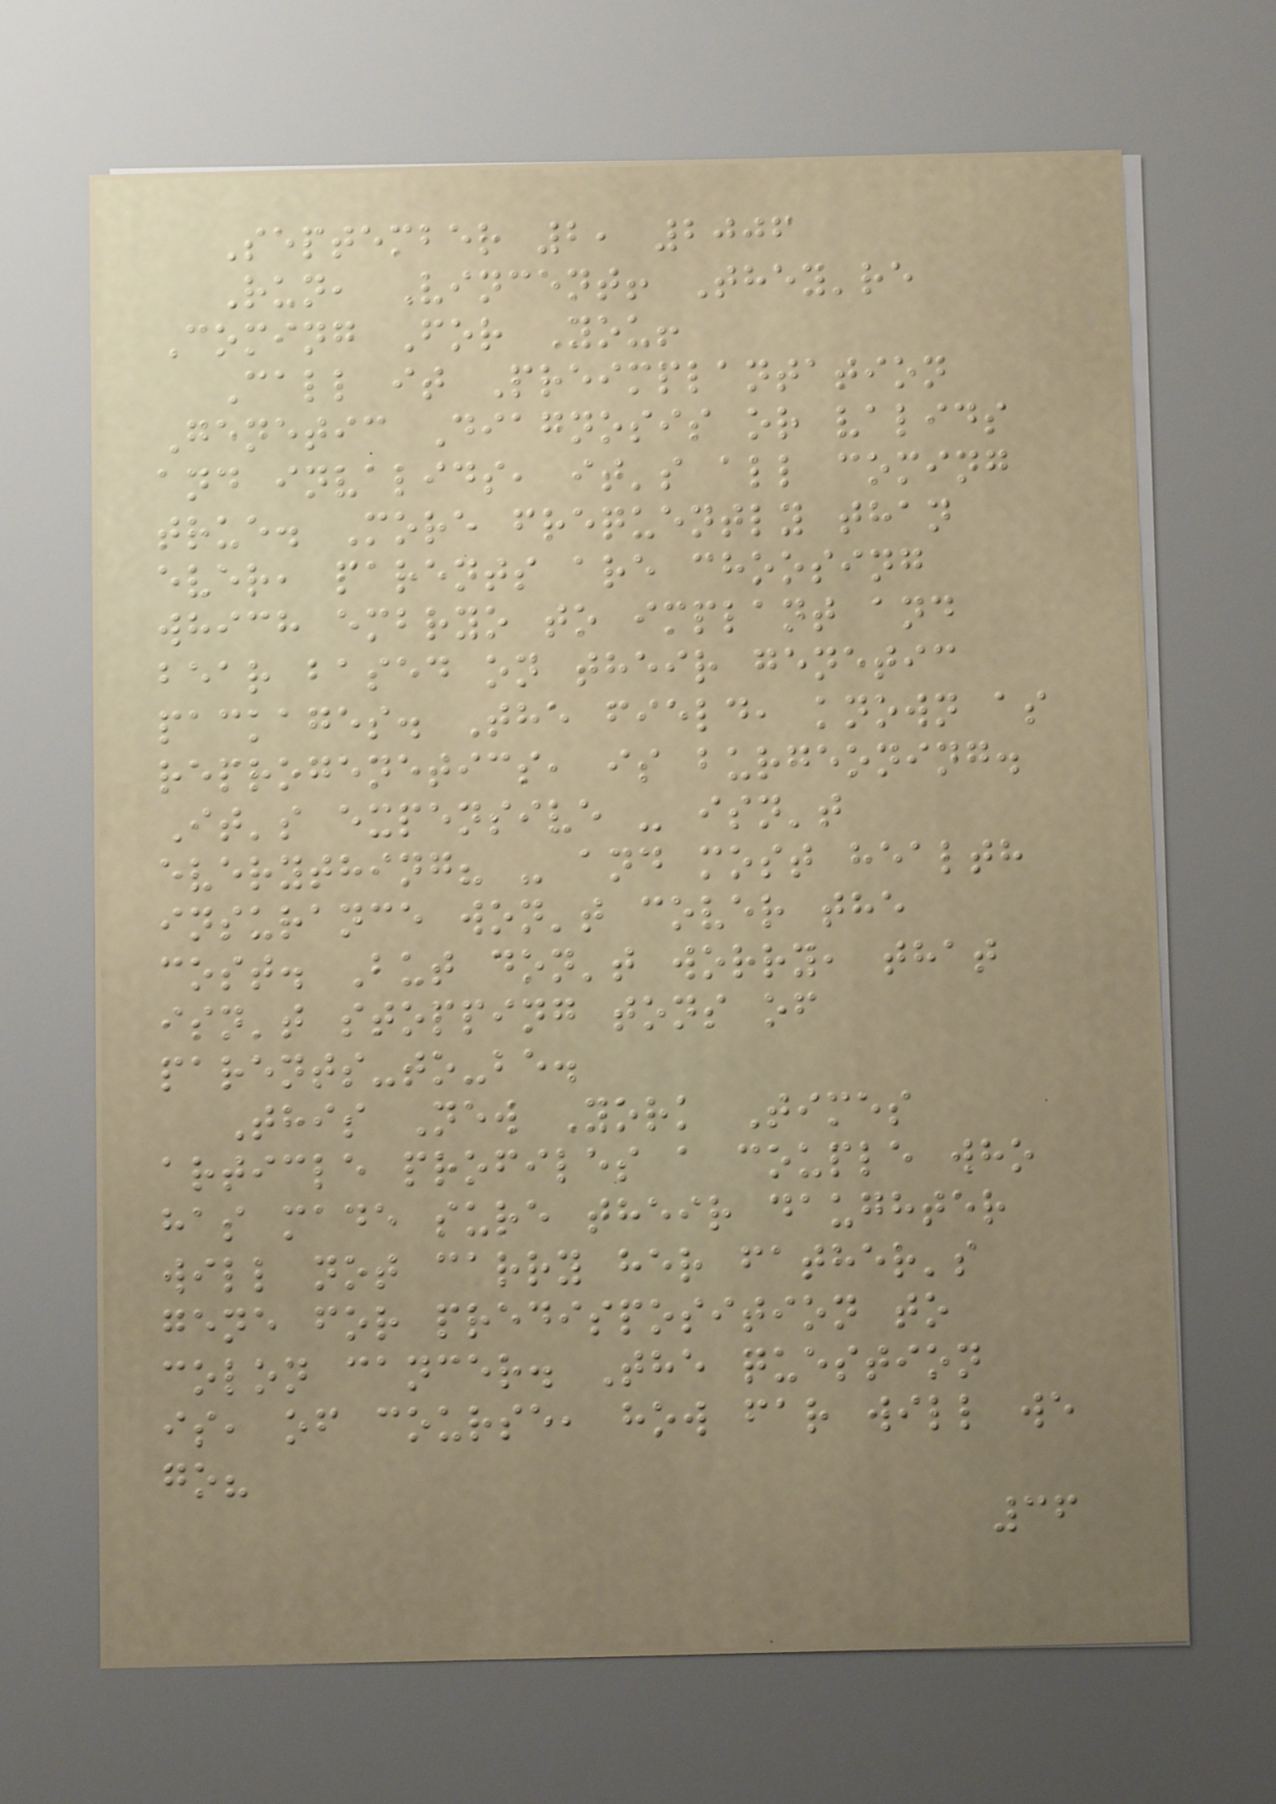September 2, 2006
Run, Vincent! They're
Coming For You!
Call it Preimplantation
Genetic Diagnosis or valids
and invalids, it's all coming
true. More frequently than
ever, parents are choosing
which embryo to implant and
bear based on their genetic
packages. The field, known as
reprogenetics, is burgeoning.
It's expensive - isn't
everything? - and most health
insurance won't cover the
cost. But don't worry, that
isn't stopping tons of
parents-to-be.
This New York Times
article profiles a couple who
has made sure their daughter
will not carry her father's
gene for predisposition to
colon cancer. The question
is, of course, how far will we
go?
36
